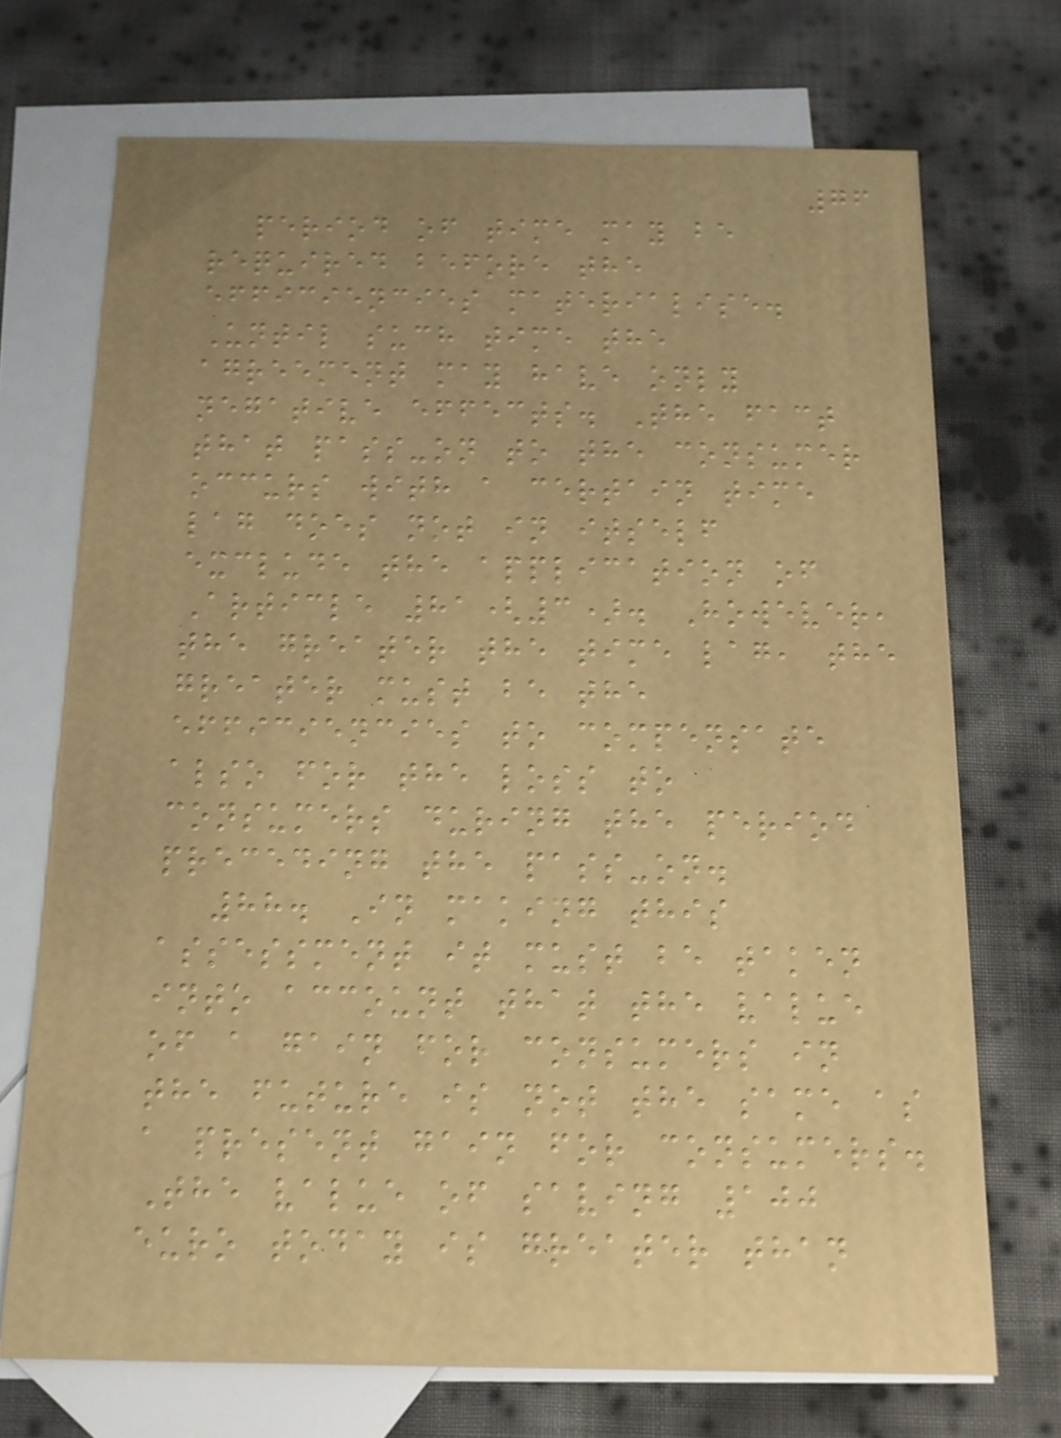76
period of time may be
required before the
efficiencies materialise.
Until such time the
agreement may have only
negative effects. The fact
that pass-on to the consumer
occurs with a certain time
lag does not in itself
exclude the application of
Article 81(3). However,
the greater the time lag, the
greater must be the
efficiencies to compensate
also for the loss to
consumers during the period
preceding the pass-on.
88. In making this
assessment it must be taken
into account that the value
of a gain for consumers in
the future is not the same as
a present gain for consumers.
The value of saving 100
euro today is greater than
